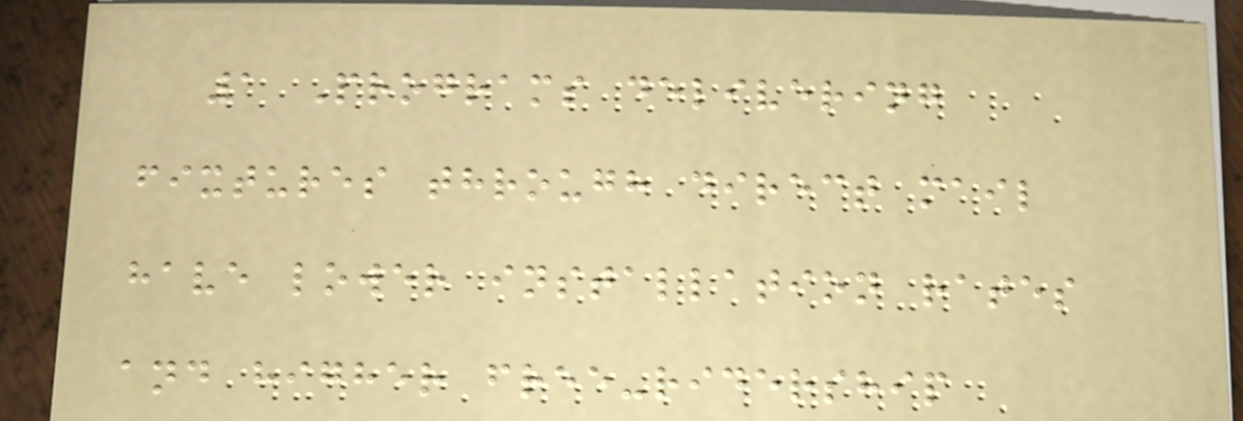1 Programs delivering
fixtures through direct mail
have lower installation rates
and higher free-ridership
